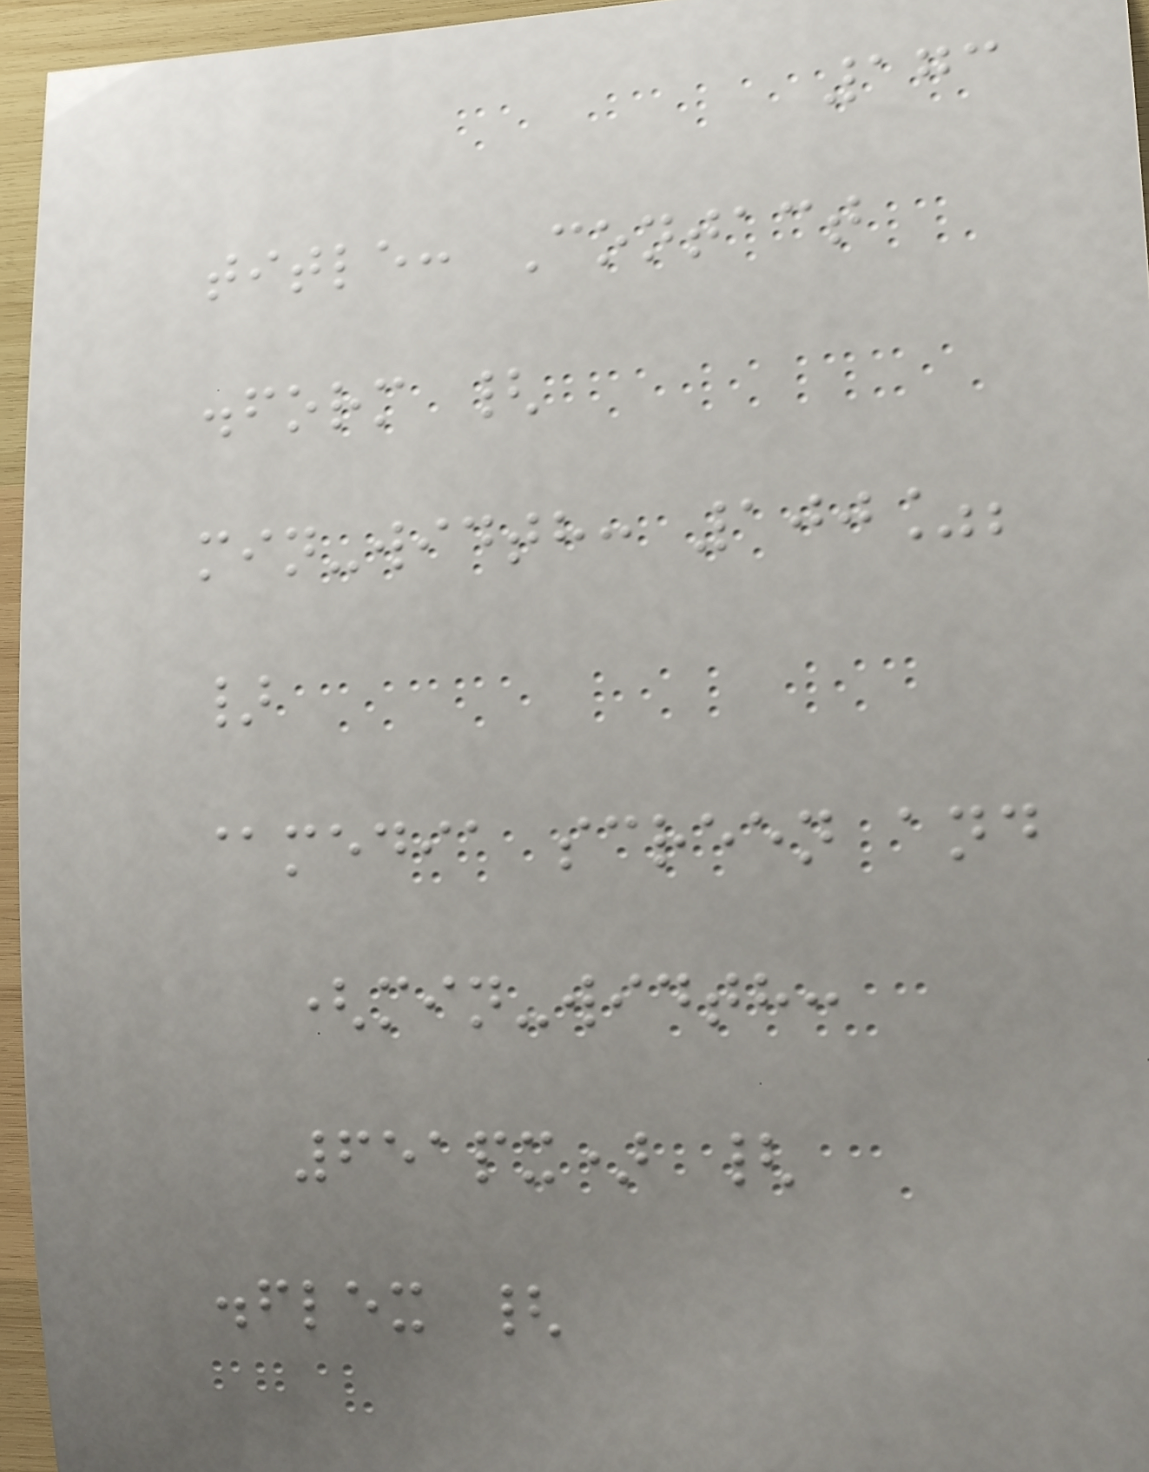173
title: Contact
.form {
min-width: 100%;
}
@media screen and
(min-width:
651px) {
.flex {
